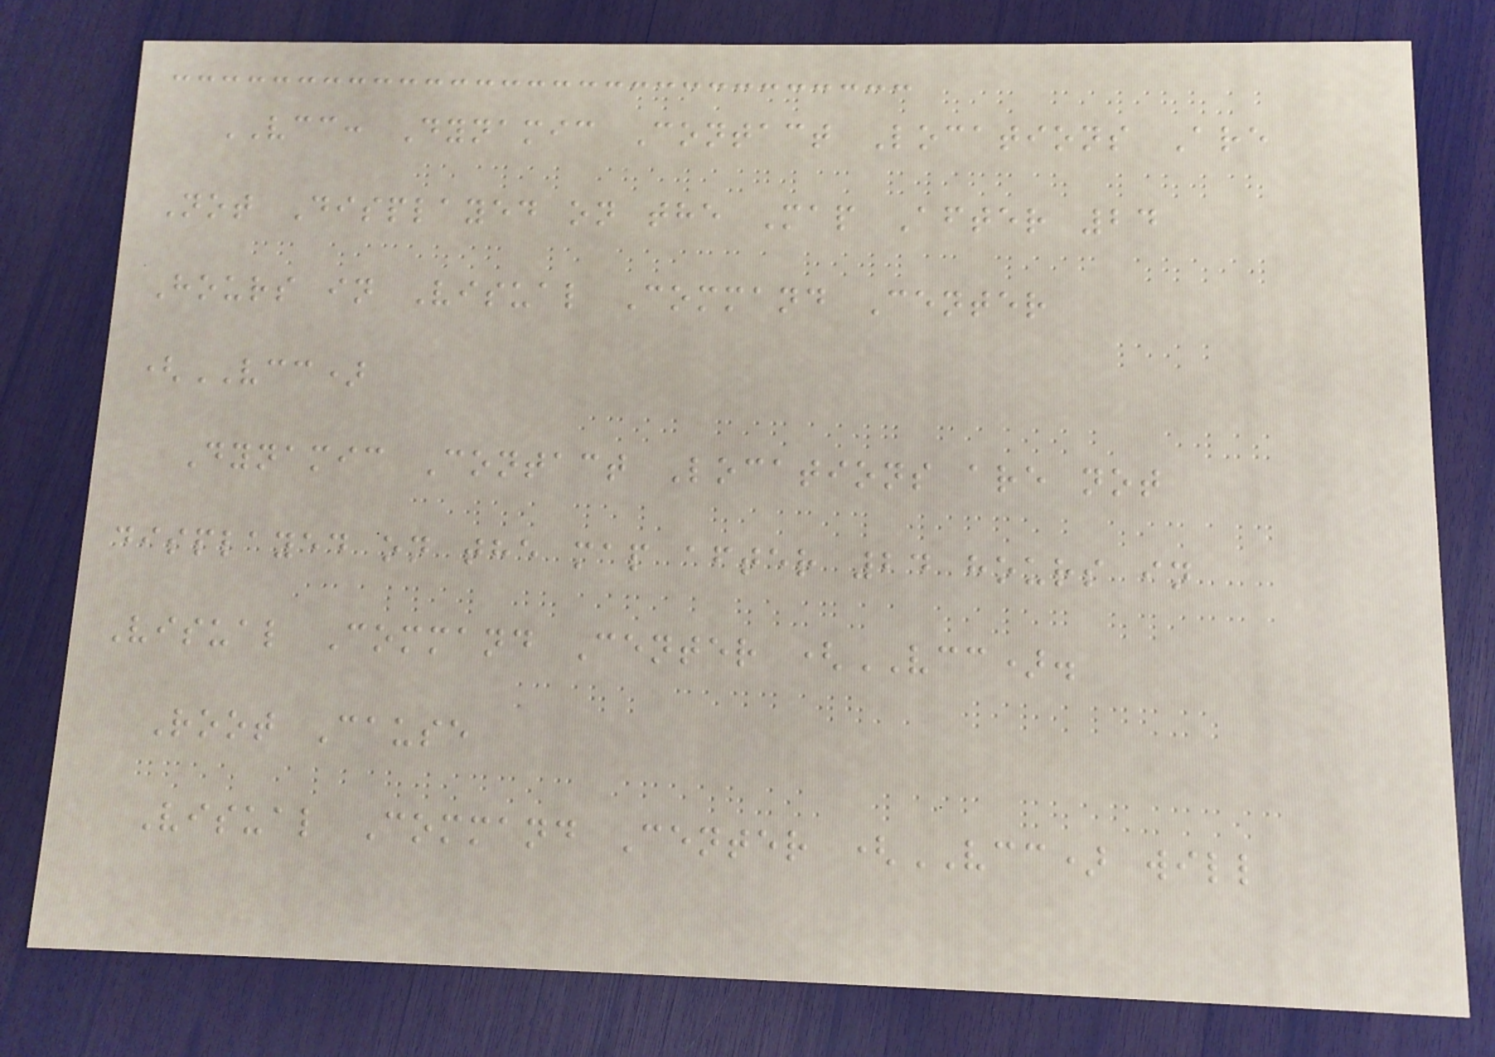VCC: Dynamic Contact Locations Are
Not Displayed on the Map After 24
Hours in Visual Command Center
(VCC)
Dynamic Contact Locations are not
displayed on the map after 24 hours in
Visual Command Center (VCC).
Root Cause
Visual Command Center (VCC) will
